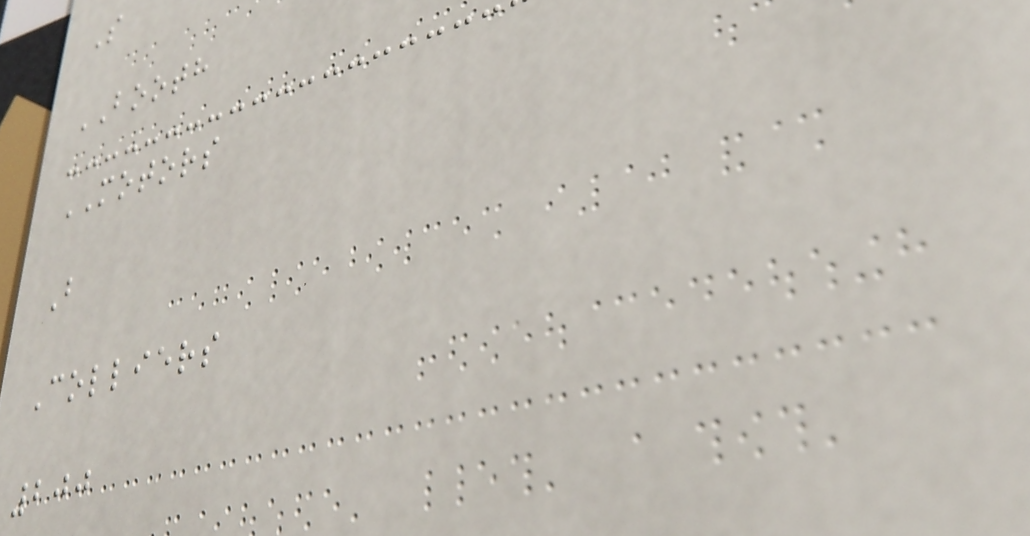S
BOOTH
MOTORS
B
Colliers
200
